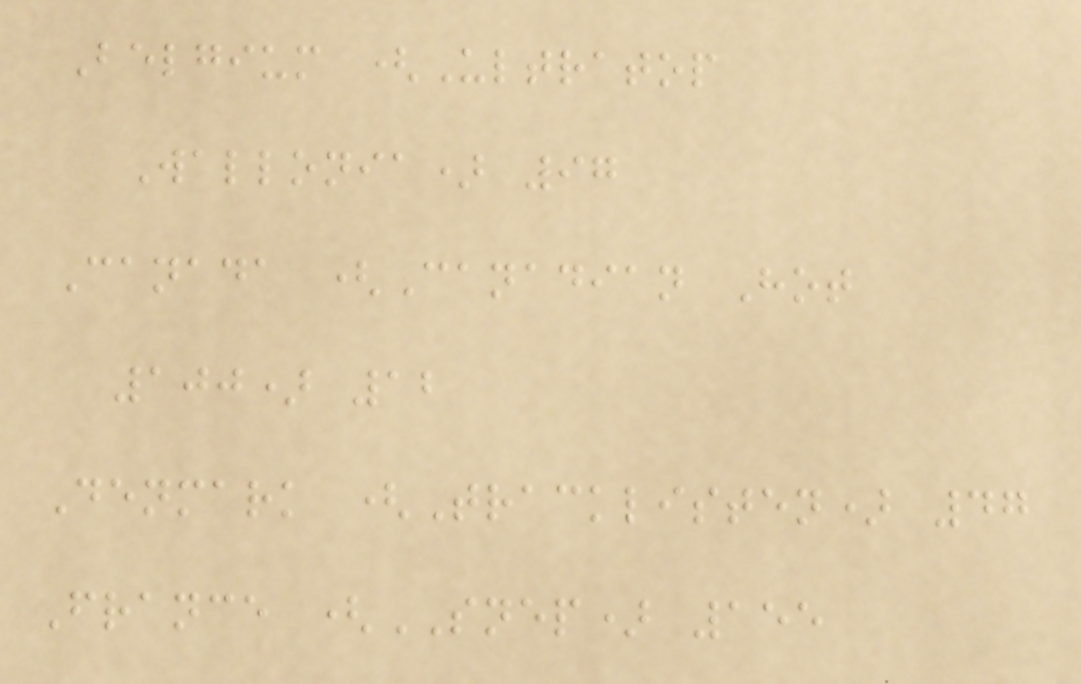Belgium (Ultratop
Wallonia) 97
Canada (Canadian Hot
100) 12
Denmark (Tracklisten) 47
France (SNEP) 155
